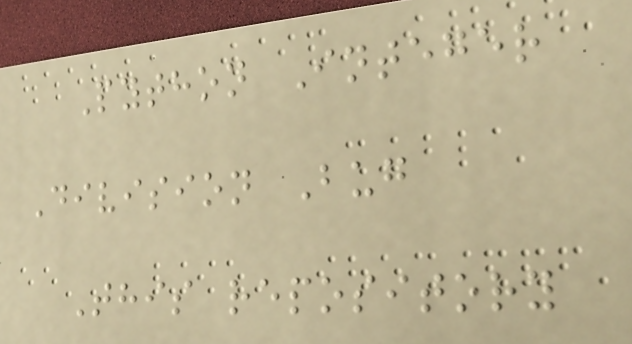Python Integer
Division Bug
This repository
